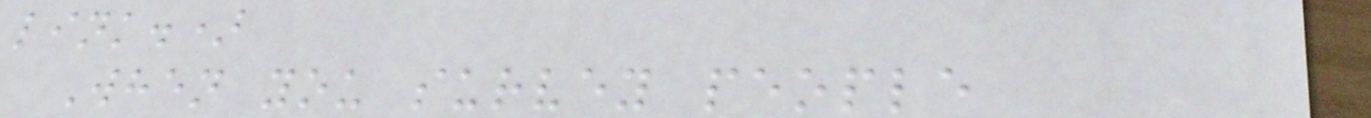link.)
When you survey people
